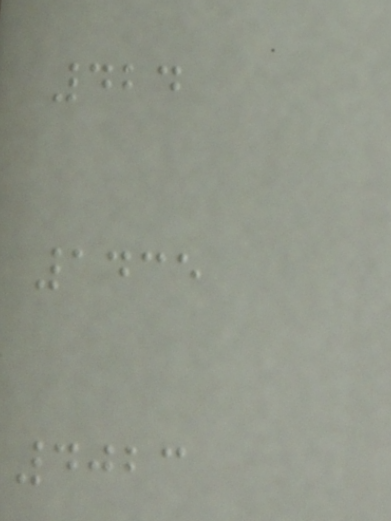424
1435
4023
